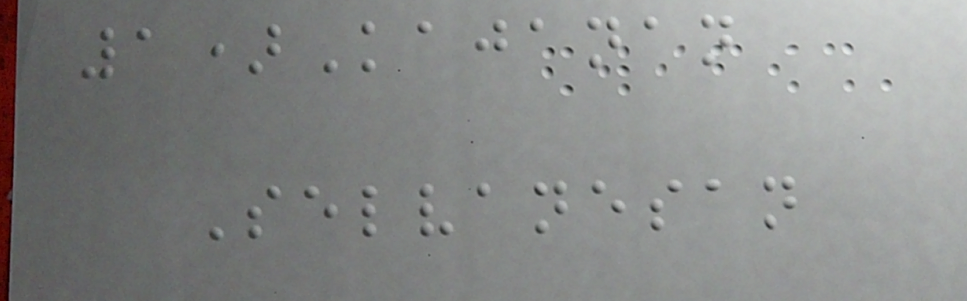1)Kajanan
Selvanesan
